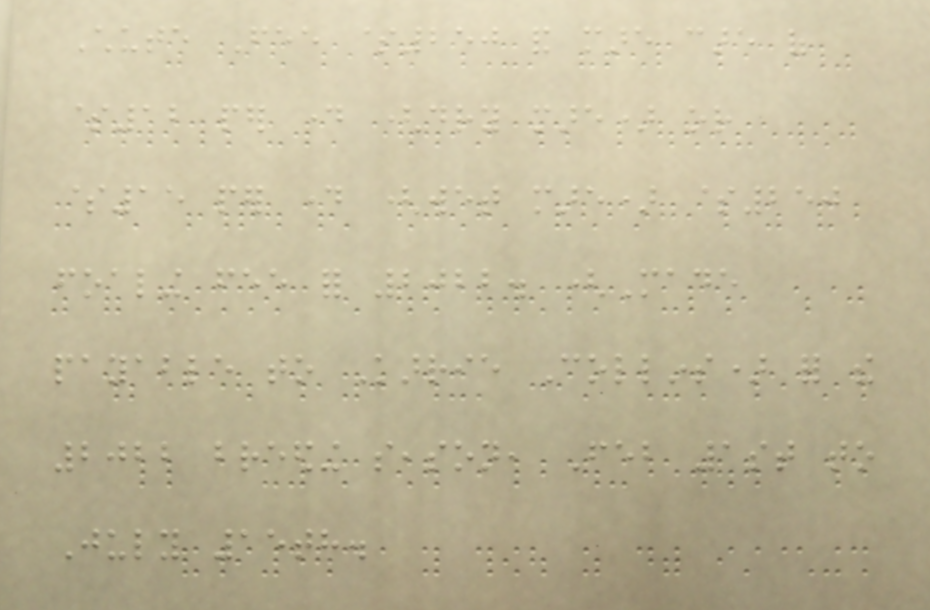Chute Fee $250 and mare care of
$12 per day (dry mare) or
$15 per day (wet mare) $250
foaling fee for 2022. (Made
payable to Karrie Collins) for the
2022 breeding season, Feb 1st to
July 15th.
